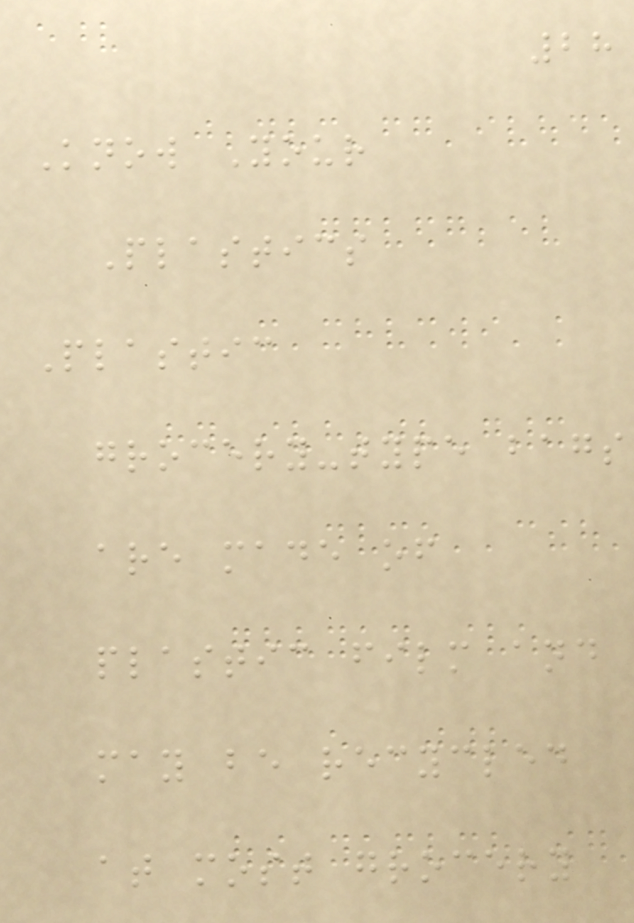28
Know Your
Plastics
Plastic
grocery-type bags
are made of
plastic film and
may be recycled
at most grocery
